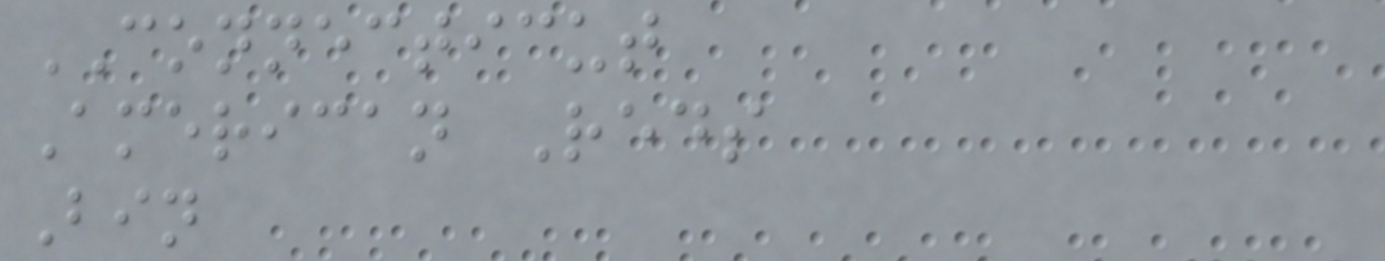CONNECTICUT
American Reds
Bin
